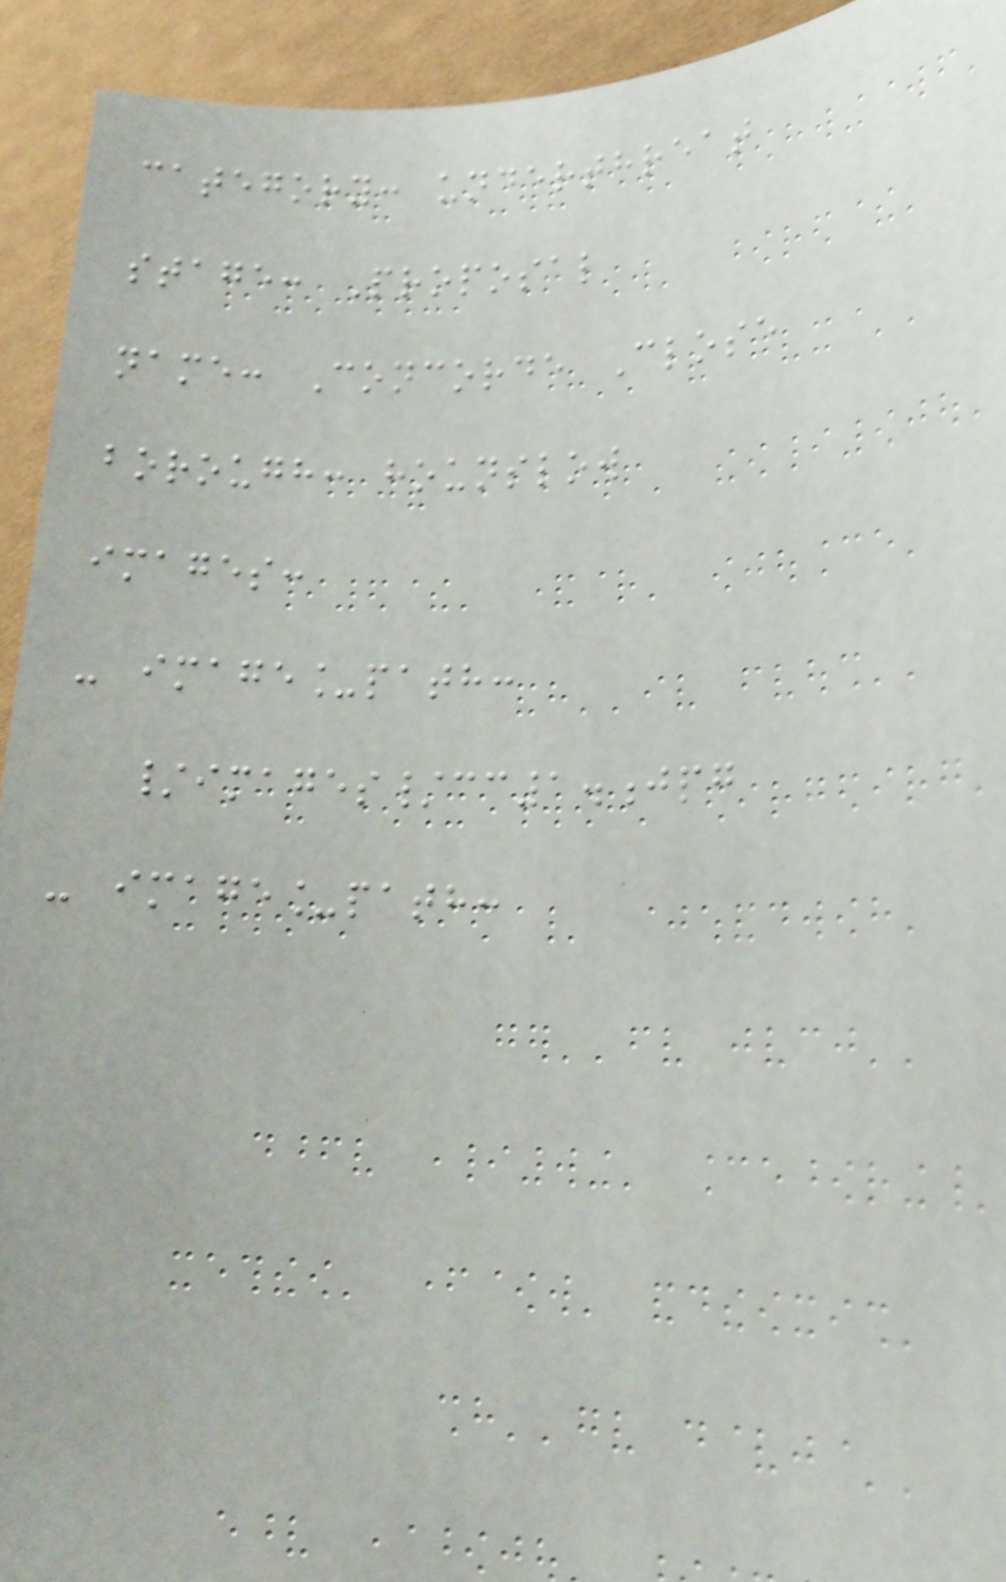category: underthreat
stage: Proposal
name: Concorde Close
borough: hounslow
images:
- image_path:
/images/cc1.jpg
- image_path:
